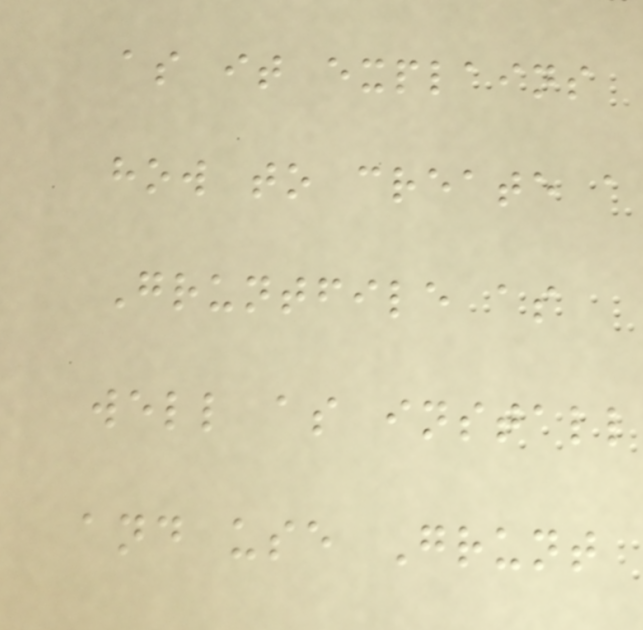as it explains
how to create a
Gruntfile as
well as install
and use Grunt
